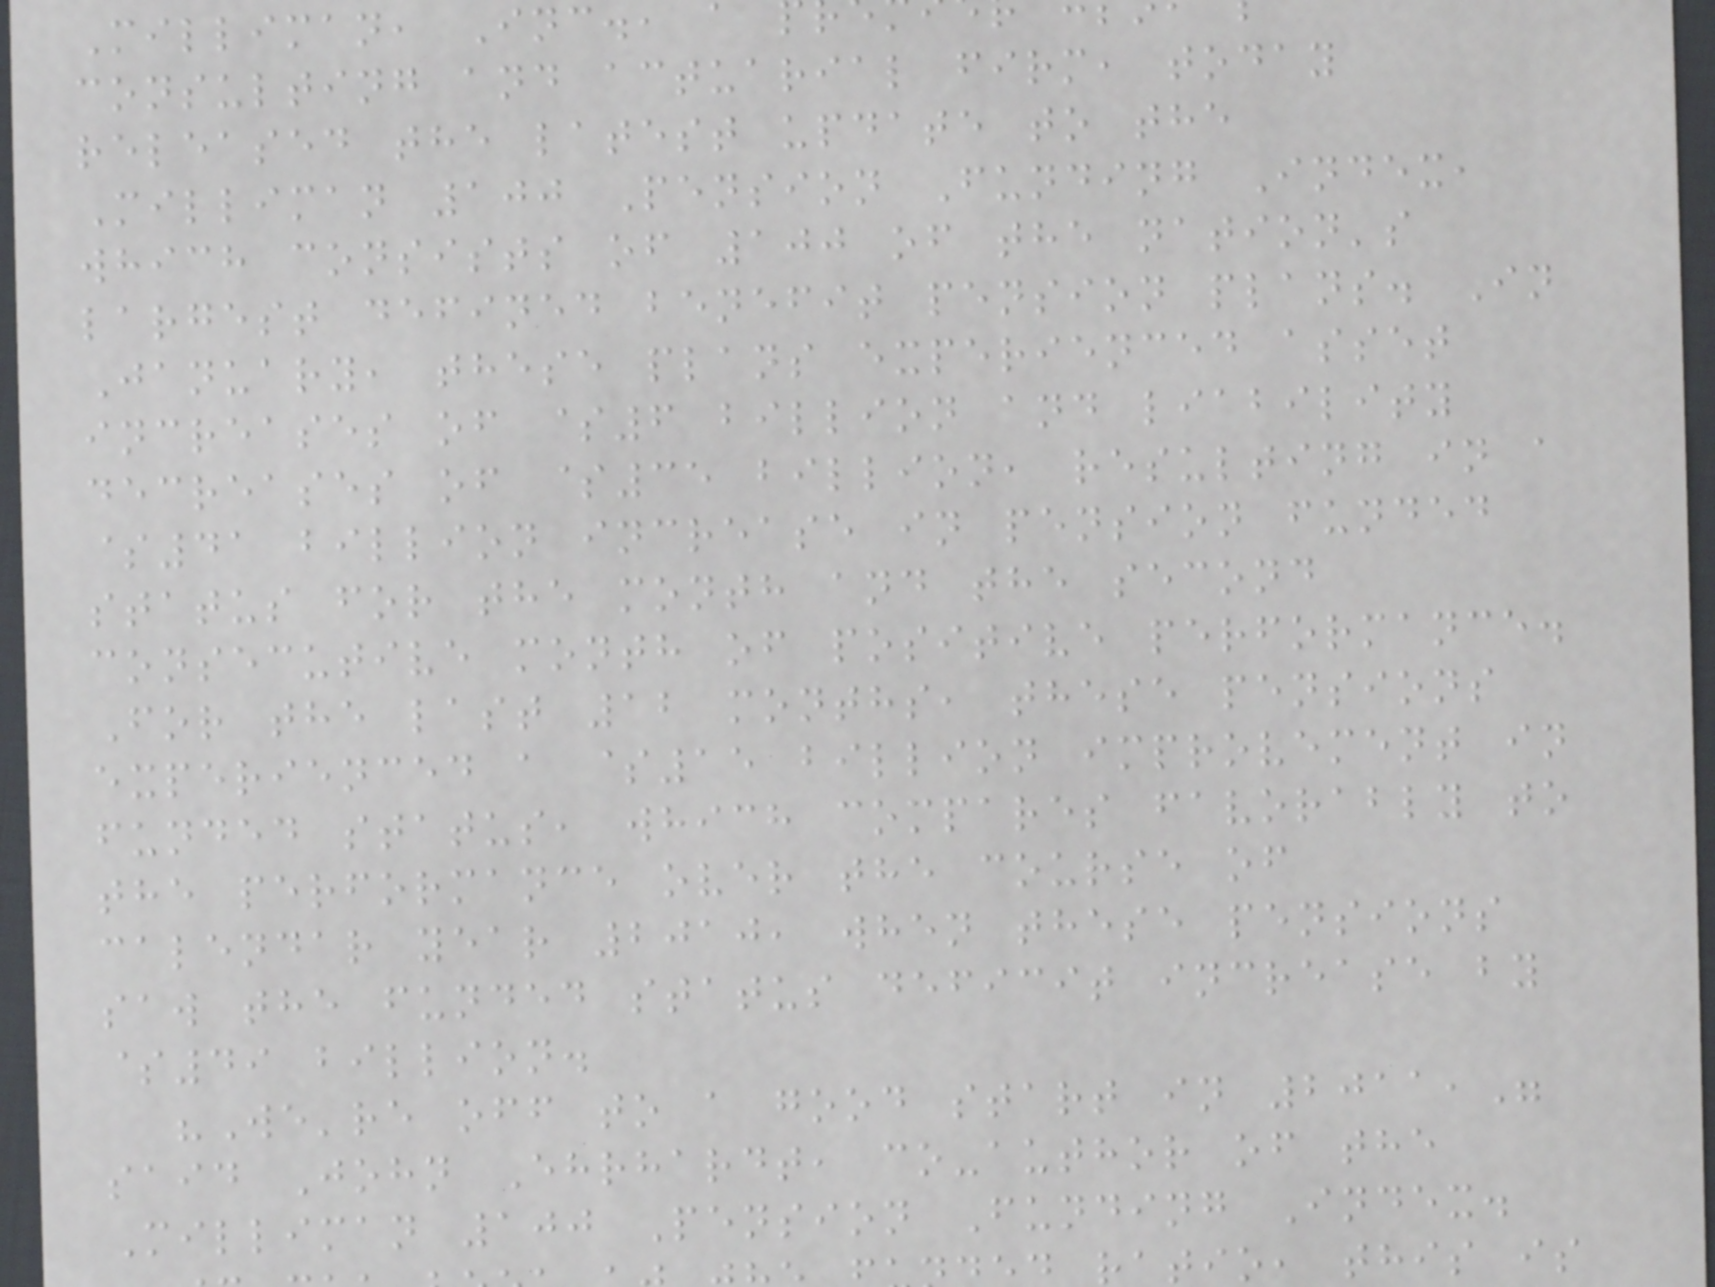Milliman, Inc., a
consulting and actuarial firm, today
released the latest update to the
Milliman 100 Pension Funding Index,
which consists of 100 of the nation's
largest defined benefit pension plans. In
January, these plans experienced asset
increases of $6 billion and liability
decreases of $35 billion, resulting in a
$41 billion increase in pension funded
status for the month and the second
consecutive month of positive performance.
For the last 12 months, these pensions
experienced a $15 billion improvement in
funded status, which compares favorably to
the performance over the course of
calendar year 2010, when these pensions
saw the funded status deficit increase by
$49 billion.
"We're off to a good start in 2011,"
said John Ehrhardt, co-author of the
Milliman 100 Pension Funding Index.
atio, this is
